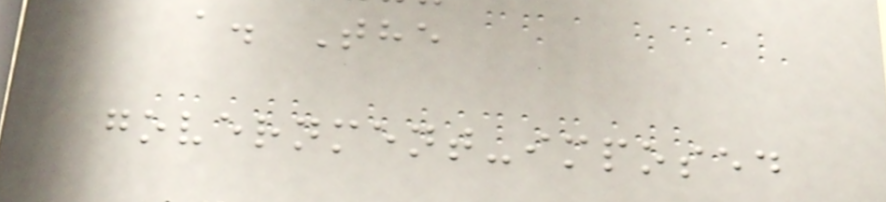a. The
government-imposed
